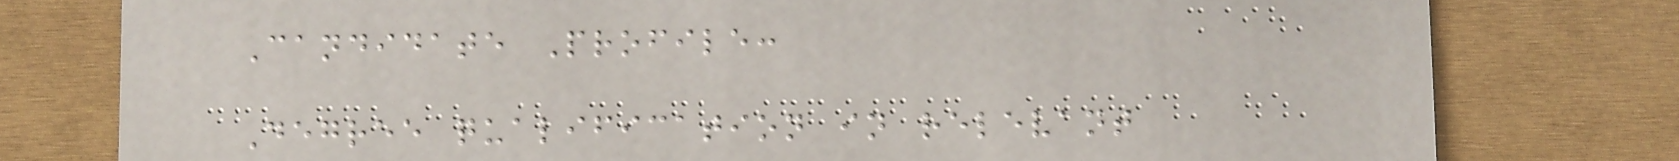Candidate Profile:
Degree qualification in relevant
